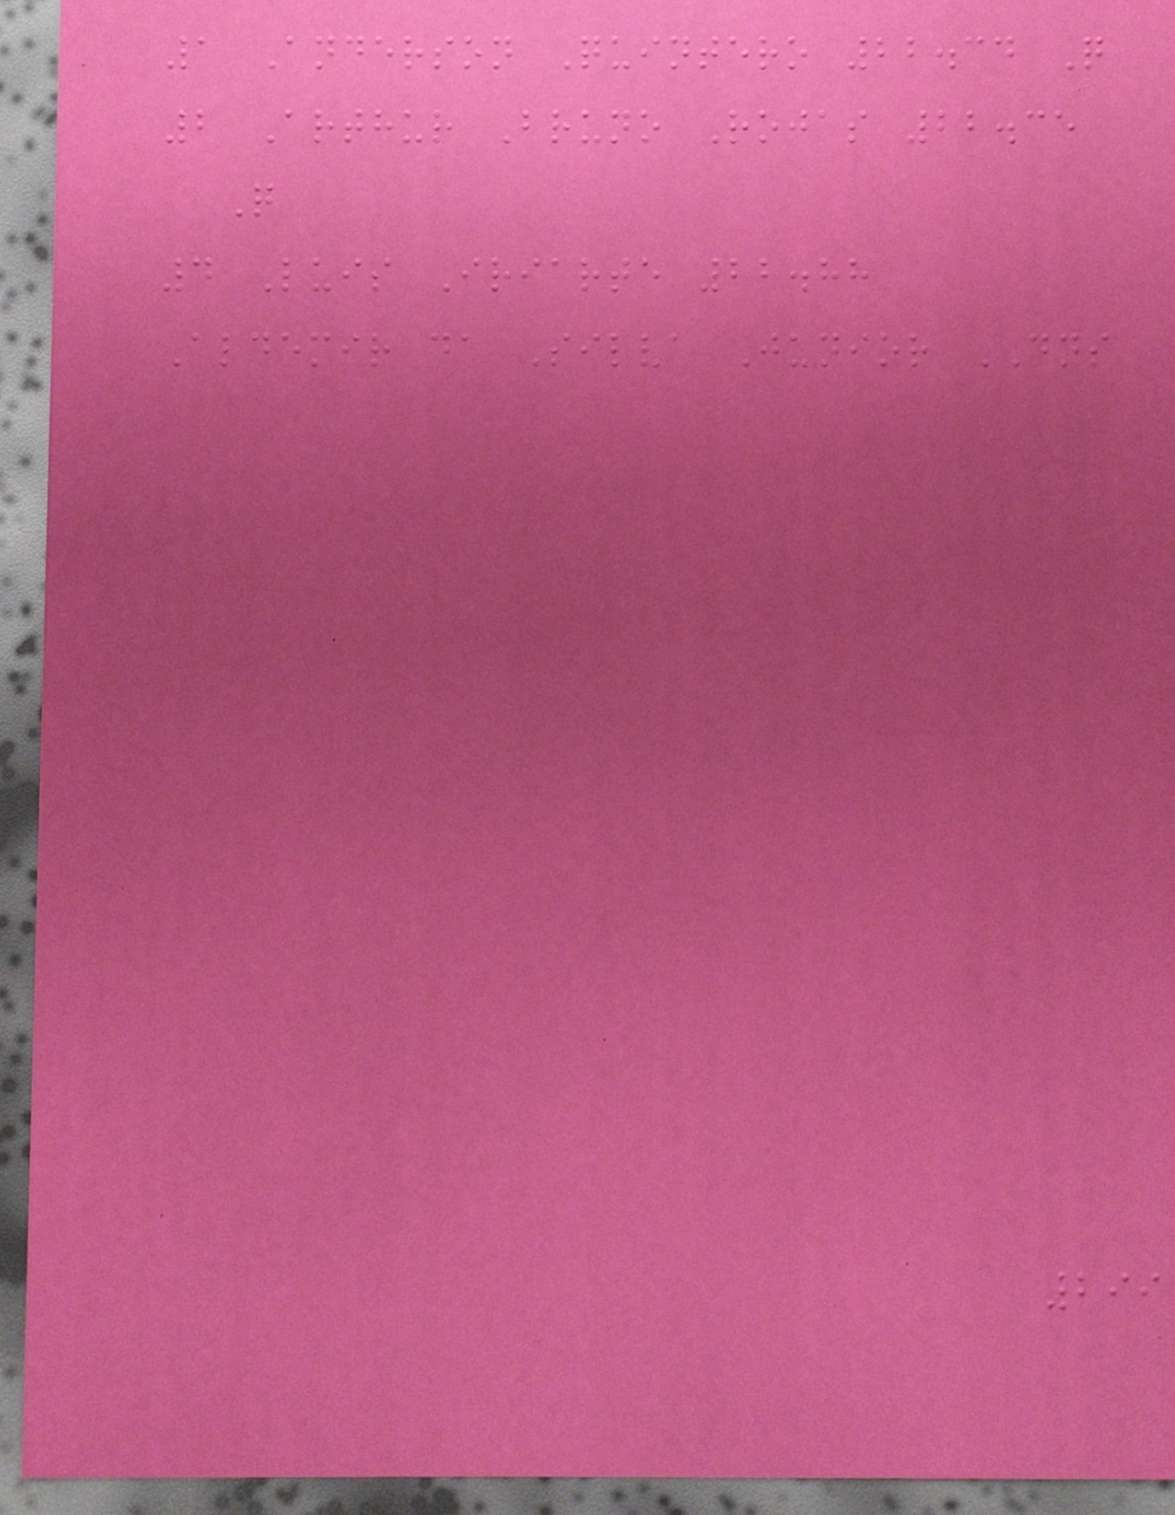1 Anderson Quintero 22.34 Q
2 Arthur Bruno Rojas 22.35
Q
4 Luis Iriarte 22.88
Aldemir da Silva Junior DNS
299
